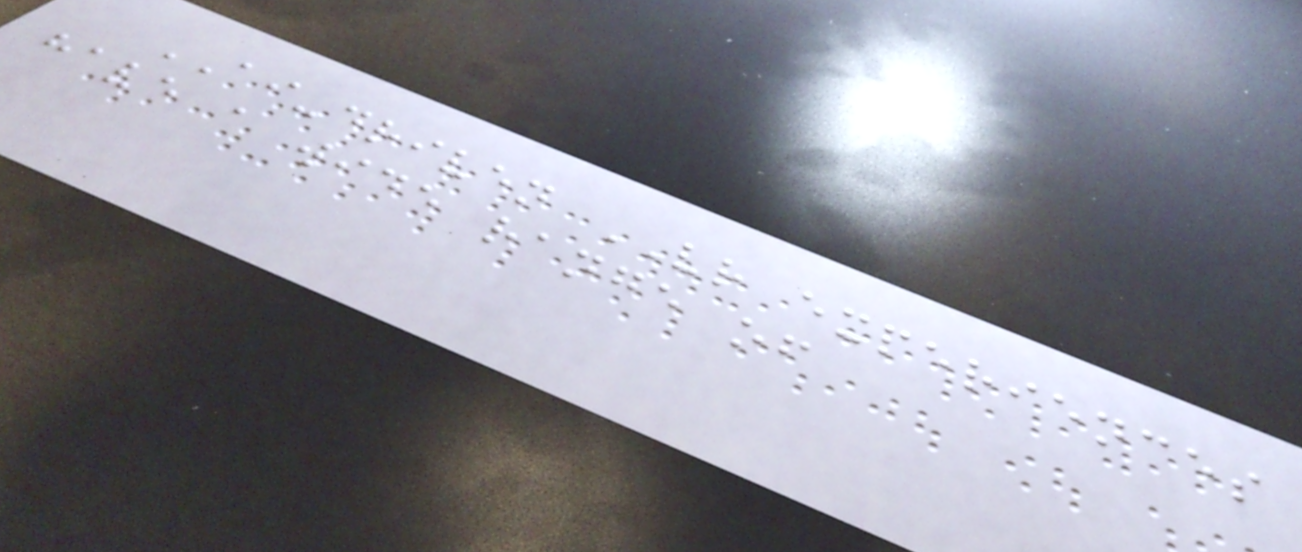AI-driven VR experiences
have a wide range of
